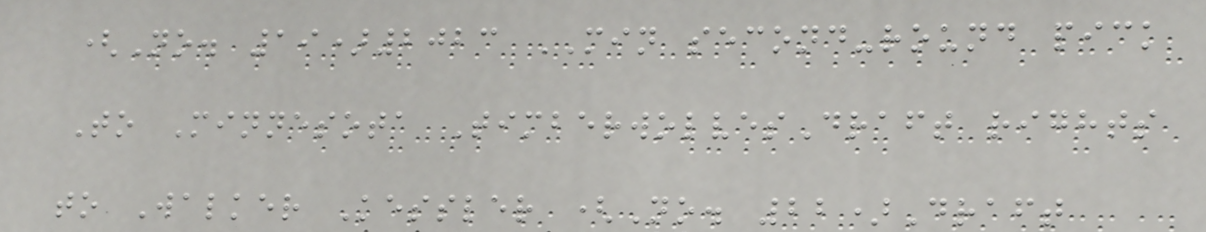(No. 19)2023 MIN second-round pick
To Minnesota TimberwolvesDraft rights
to Walker Kessler (No. 22)Draft
